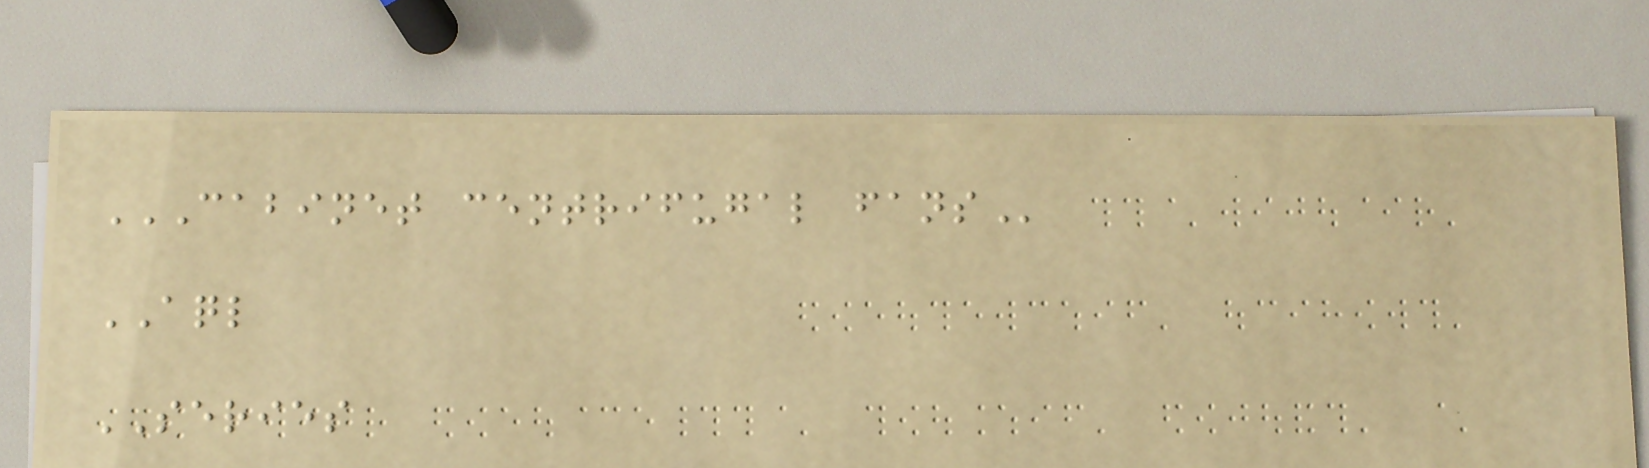CABINET CENTRIFUGAL FANS
AQL
SERIES
